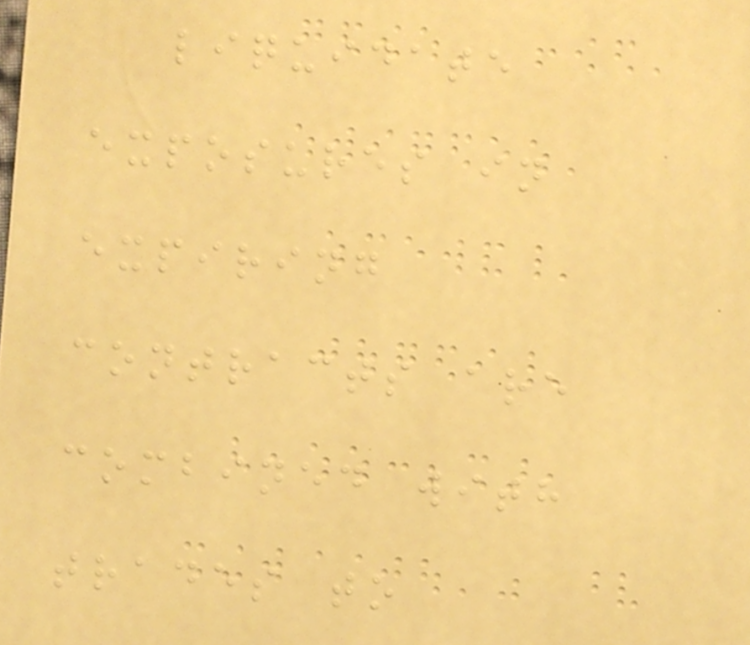liquidate
exposures in
expiring
contracts are
combined with
trades to
